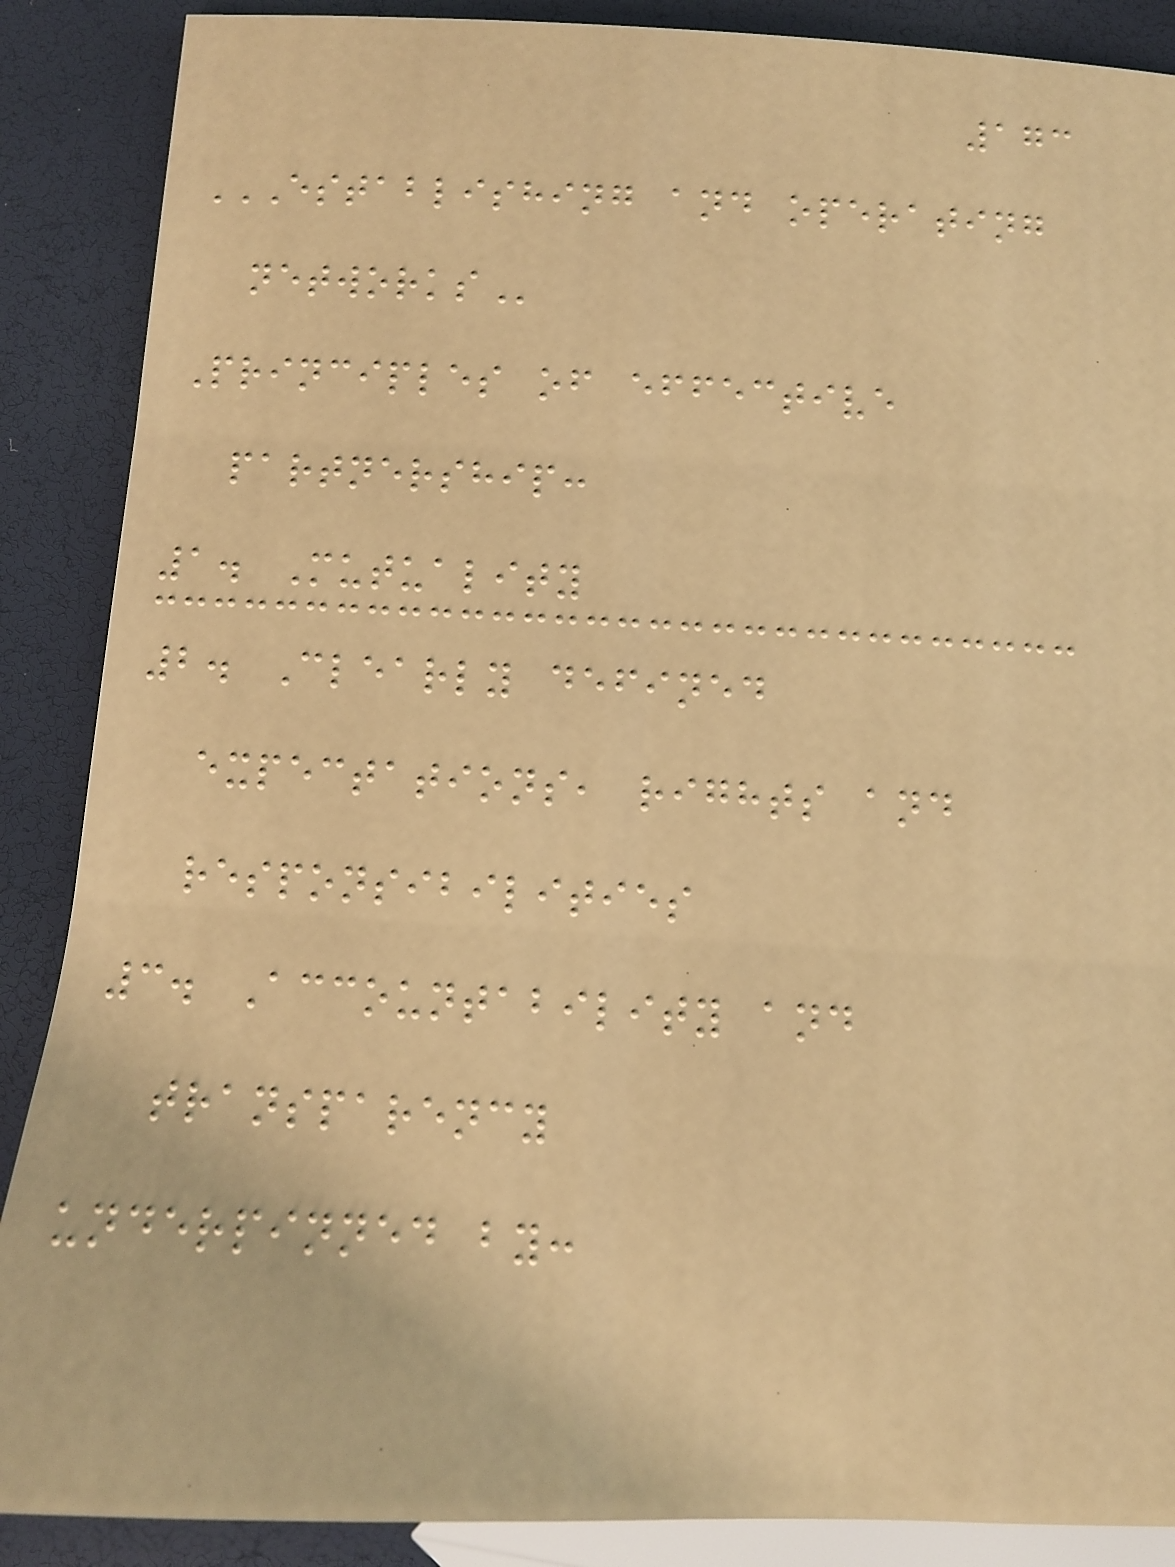173
ESTABLISHING AND OPERATING
NETWORKS
Principles of effective
partnership:
1. Mutuality
2. Clearly defined
expectations, rights and
responsibilities
3. Accountability and
transparency
underpinned by:
